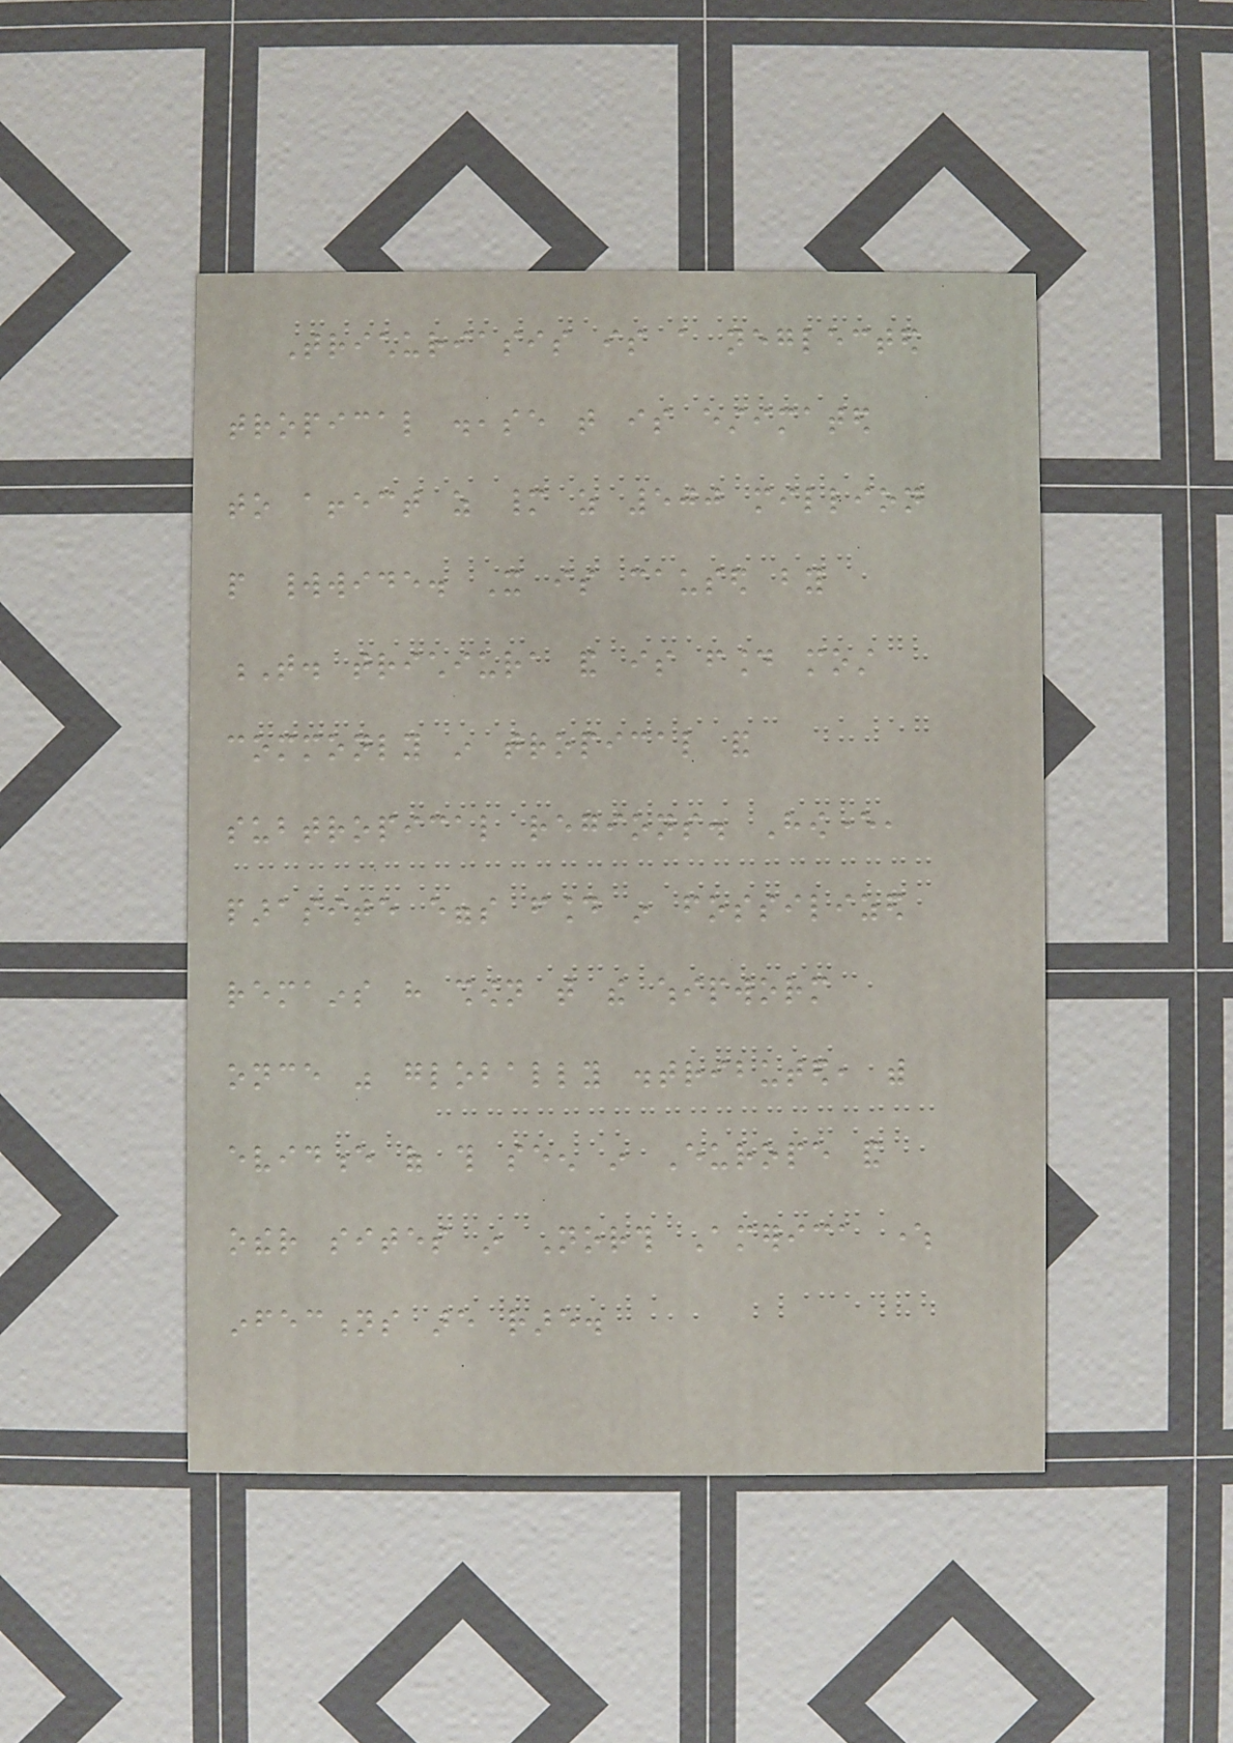Trichuriasis is a neglected
tropical disease that is estimated
to affect as many as 500 million
people worldwide. It is caused by
T. trichiura and is found most
commonly in tropical and
subtropical regions. However,
parasite eggs found in fossilized
remains have shown that the whipworm
once was globally distributed, with
evidence of this seen in Europe and
other sites in North America where
infections are rare.
